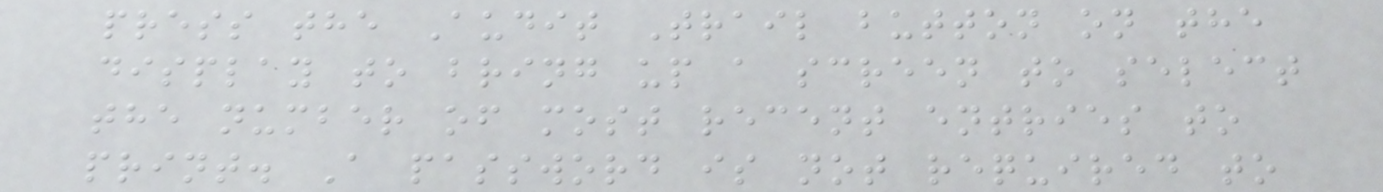press the Audit Trail button on the
display to bring up a screen to select
the number of most recent entries to
print. A password is not required to
